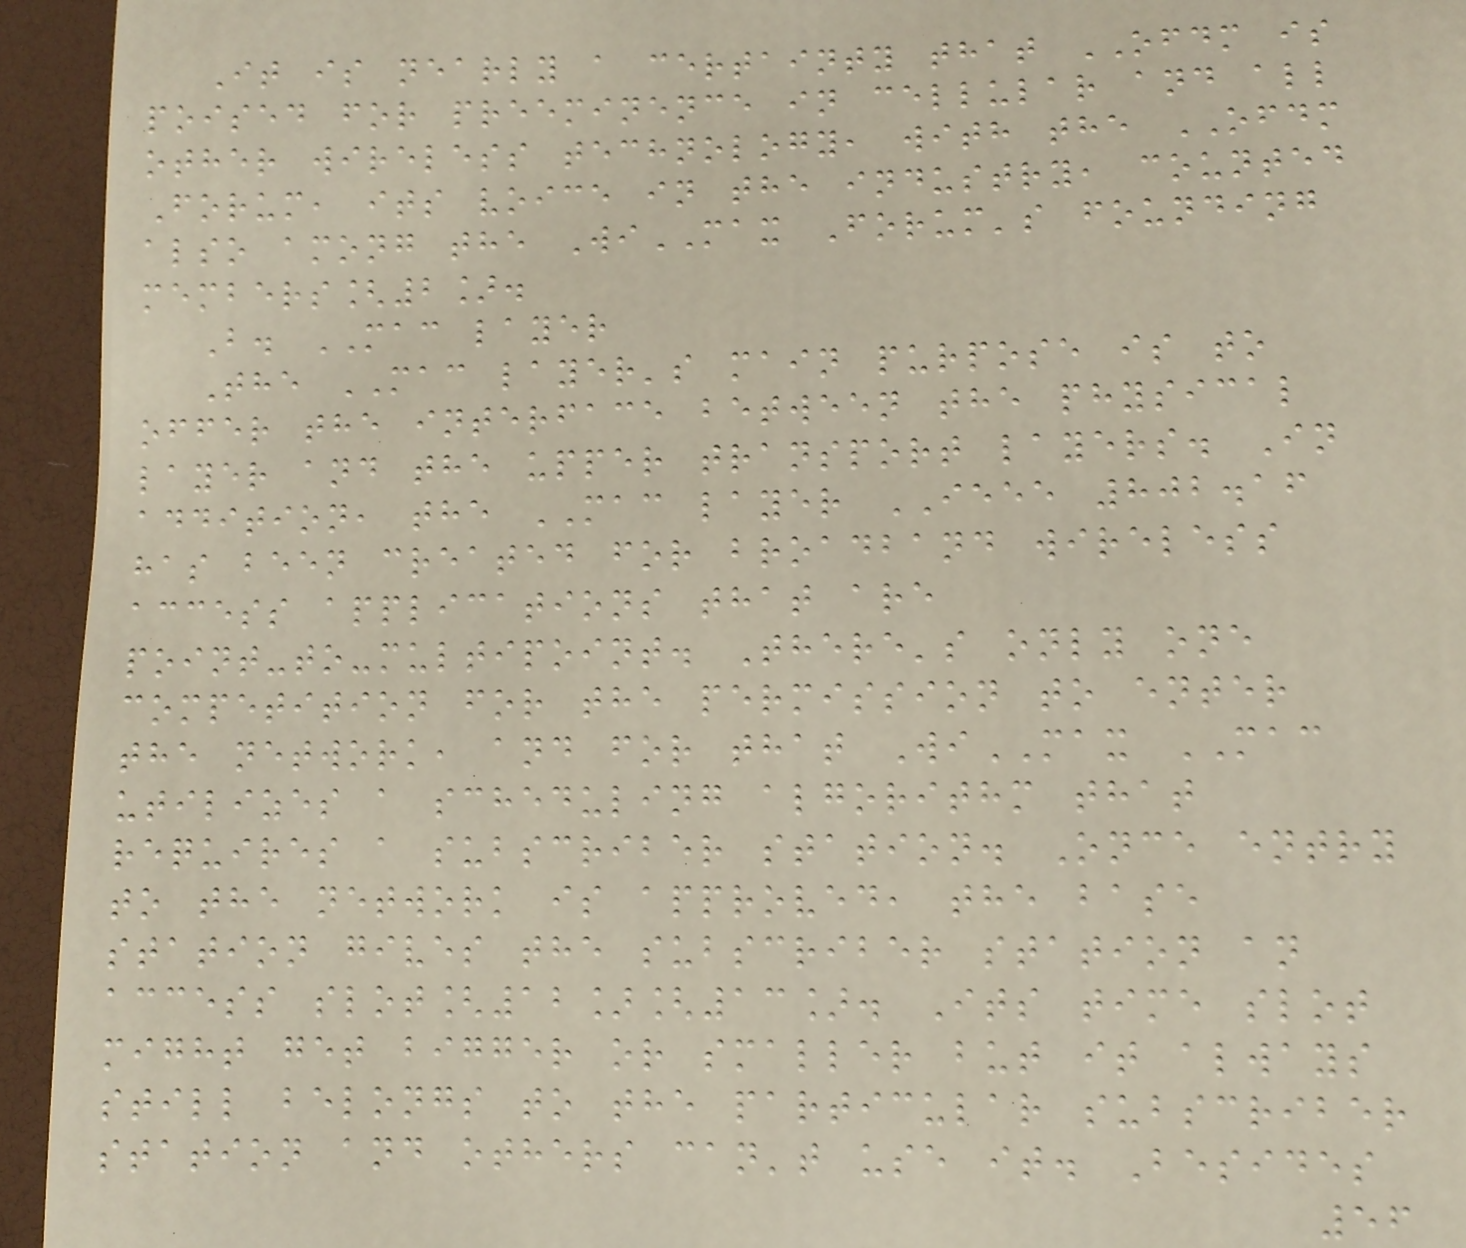It is nearly a certainty that OFDM is
poised for preeminence in cellular and all
other wireless technology, with the OFDM
Forum, its voice in the industry, counted
also among the WiMAX Forum's founding
members[2].
B. MAC layer
The MAC layer's main purpose is to
offer the interface between the physical
layer and the upper transport layers. In
addition, the MAC layer IEEE 802.16
has been created for broadband wireless
access applications that are
point-to-multipoint. There's only one
competition for the permission to enter
the network, and for that WiMAX MAC
utilizes a scheduling algorithm that
requires a subscriber station. Once entry
to the network is approved, the base
station gives the subscriber station an
access slot[12][13]. Its time slot
might get bigger or smaller but it always
still belongs to the particular subscriber
station and others can't use it. Besides
56
